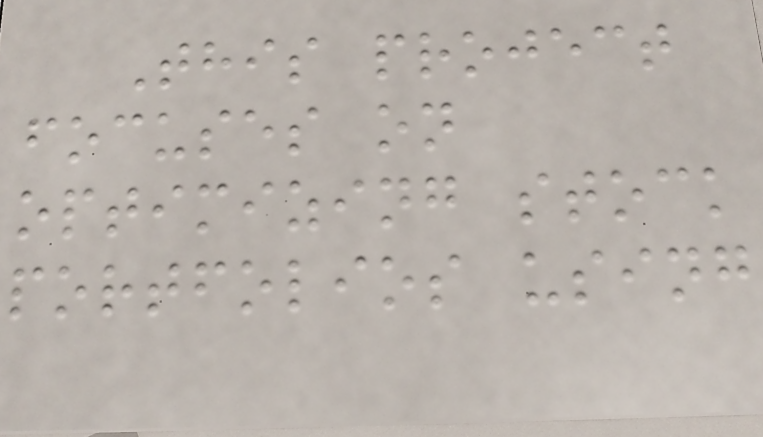This project
focuses on
optimizing stock
portfolios using
